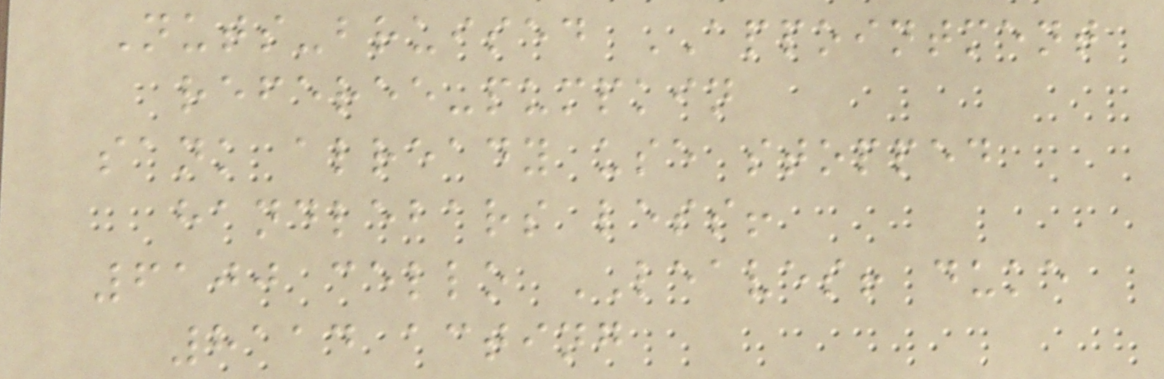Nuts-bruised APPOINTMENT
referee-pumpkin
sank already use stopped
handlebars less!
6100 cello LEAVES! duke
8114 acting
